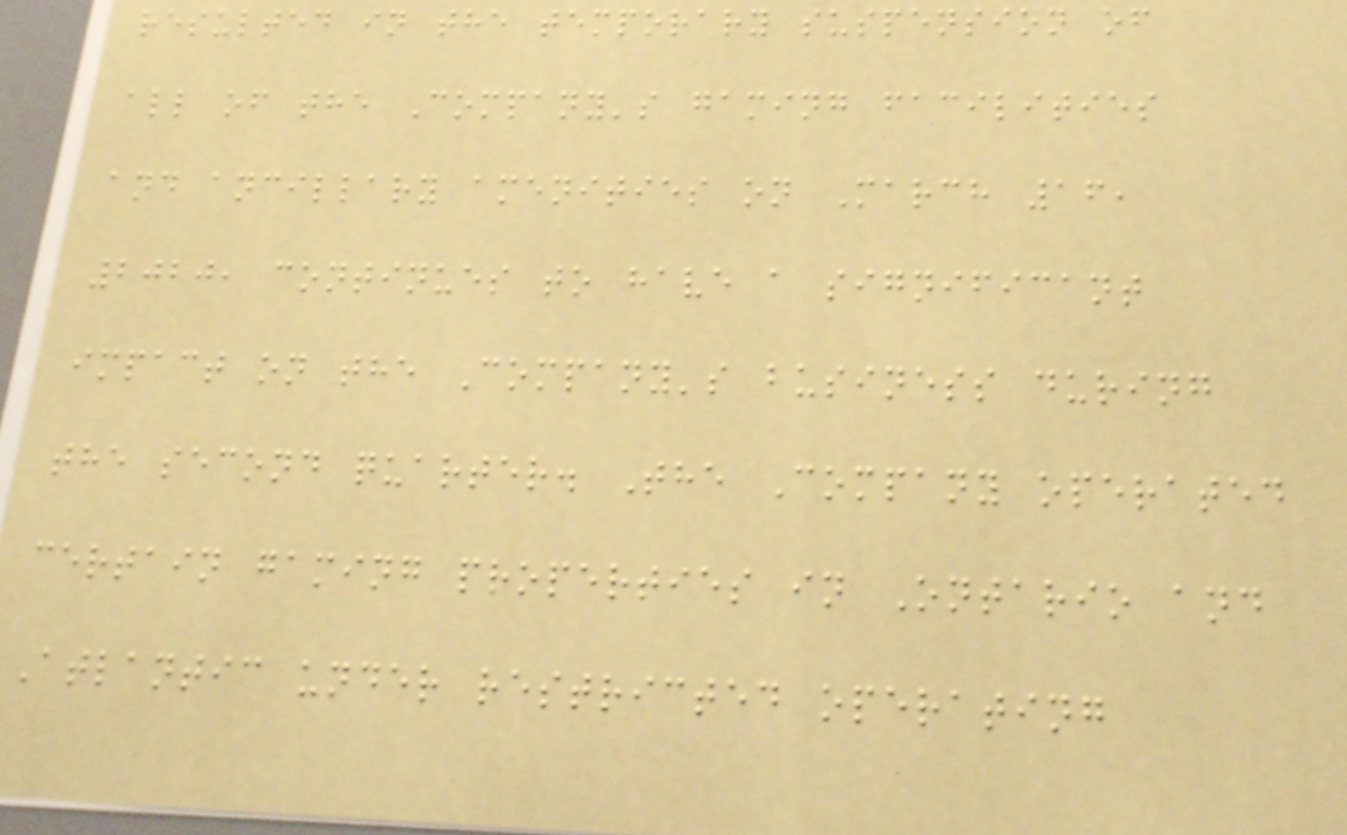resulted in the temporary suspension of
all of the Company's gaming facilities
and ancillary amenities on March 16,
2020, continues to have a significant
impact on the Company's business during
the second quarter. The Company operated
certain gaming properties in Ontario and
Atlantic under restricted operating
